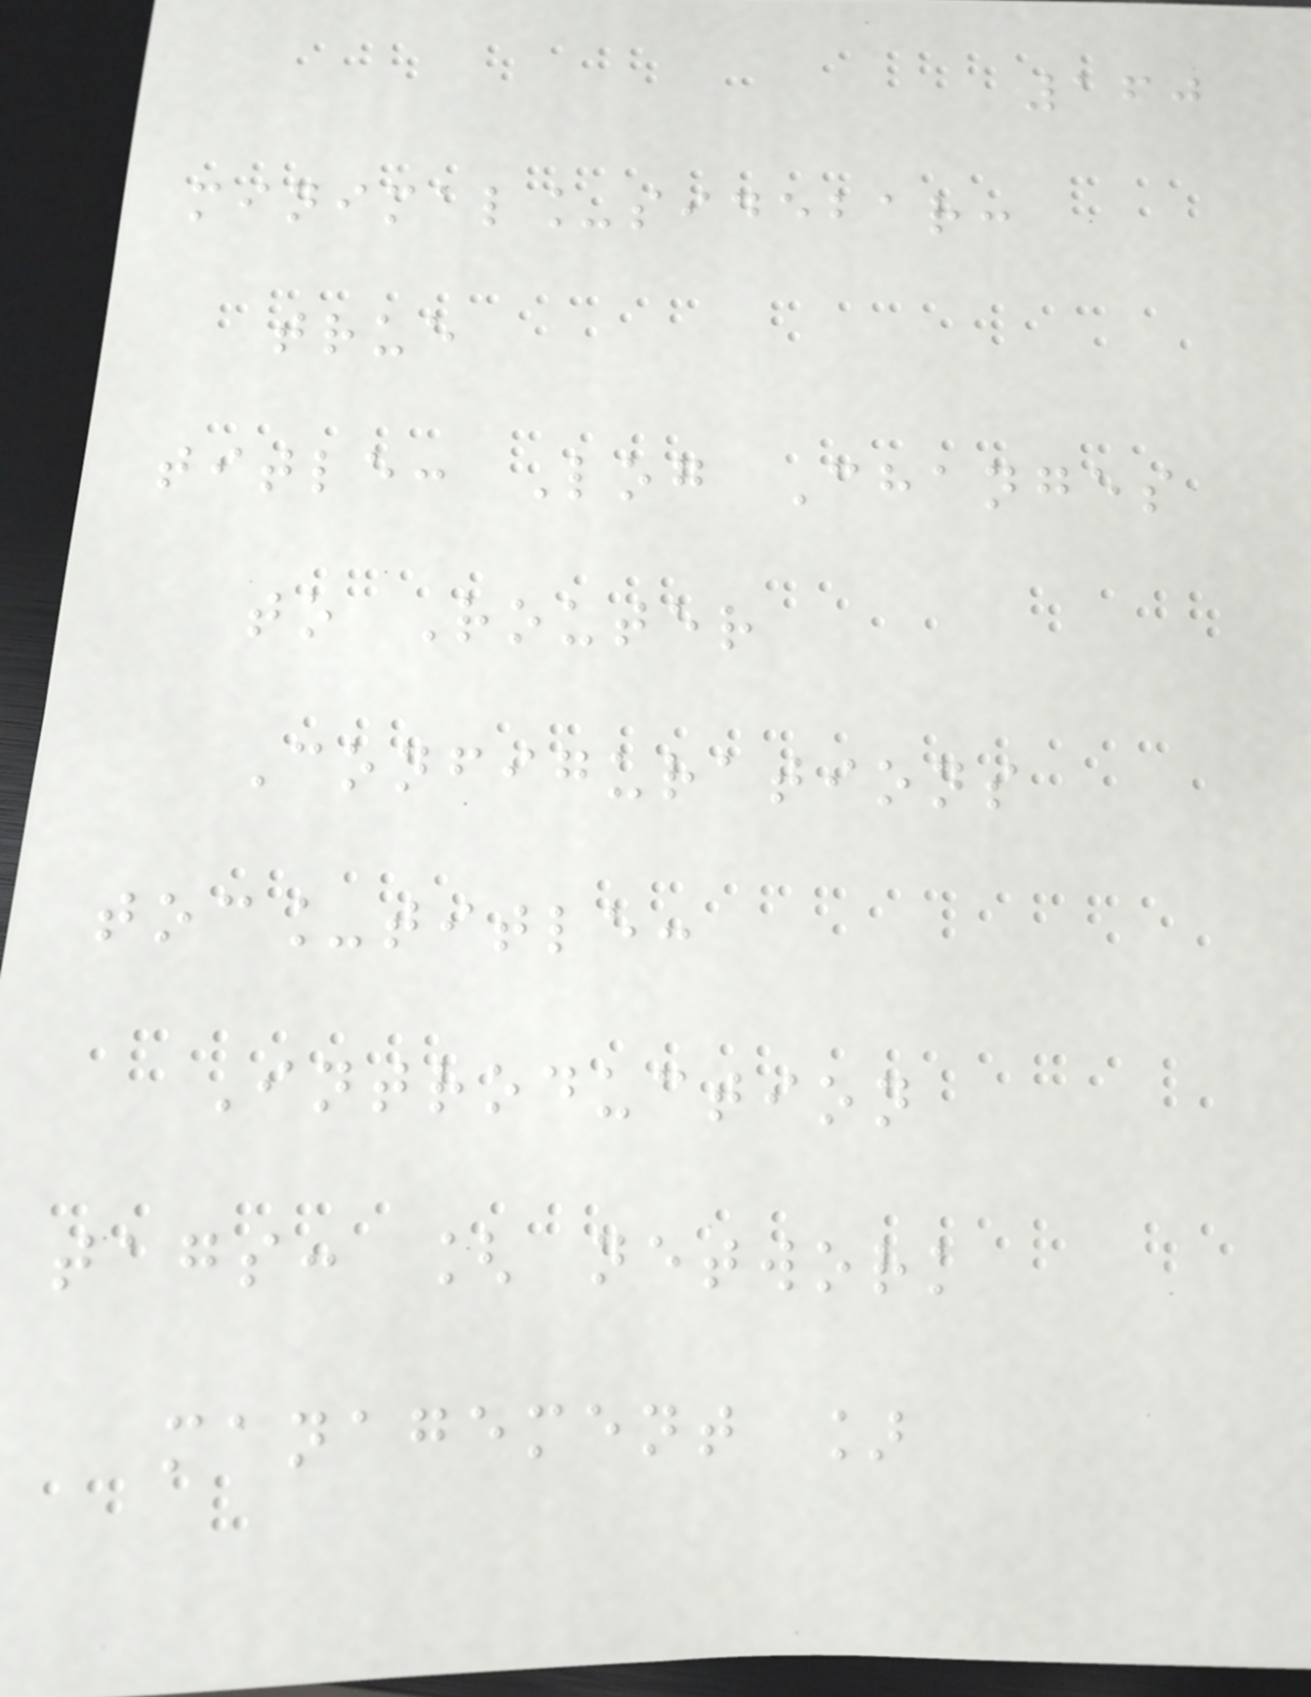160
minimal_sidebar:
true
title: Log Changes
to Router
Configurations
toc_title:
Introduction
tags: [ network
management ]
